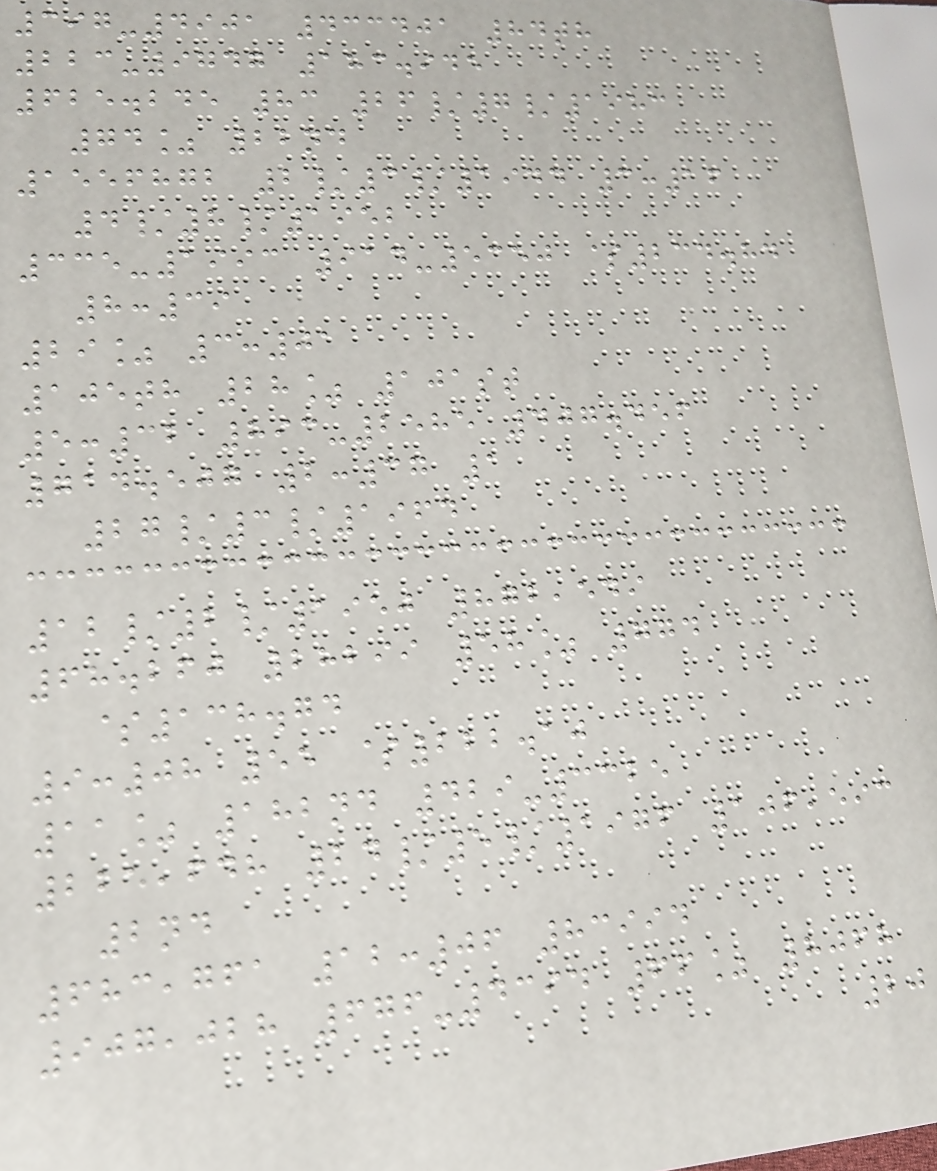397-4901 433401 84th
223-9747 183.945
625.245 83 26/7/1983
74% 22nd
1556872 2/3/1944 3:16
4/8/1952
335-1993 914-5350 $234.84
8:39
29% 3:01
105th 28% 101st
5:32 893-2585 407.456
714.507 2:37 1
27/3/1964
12/2/1950 872,549
68.260 28299 58% 774
$138.74
9:08 55 $222.10
11% 182nd 429-3325
225,648 24/5/1976 106,593
2nd
683,761 12:06 83994
907,028 676-4394 66% 8068
20
